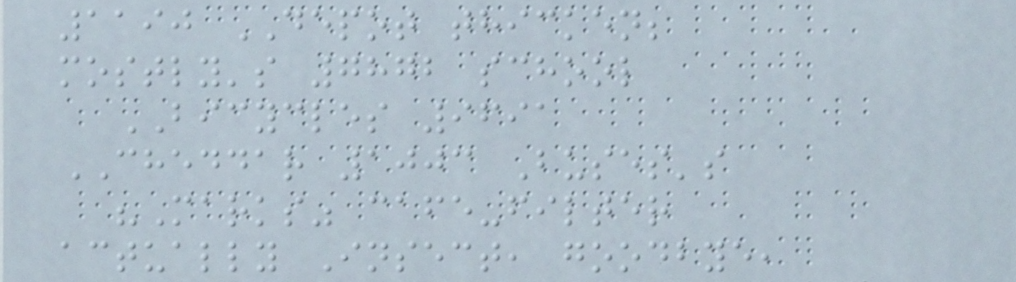1190 DEPOT thicken;
mostly's 7872 school
BICYCLES 9691
CHEDDAR 1003 Buses's
"Marks" cafe-filter
actually Insect, goodbye,
